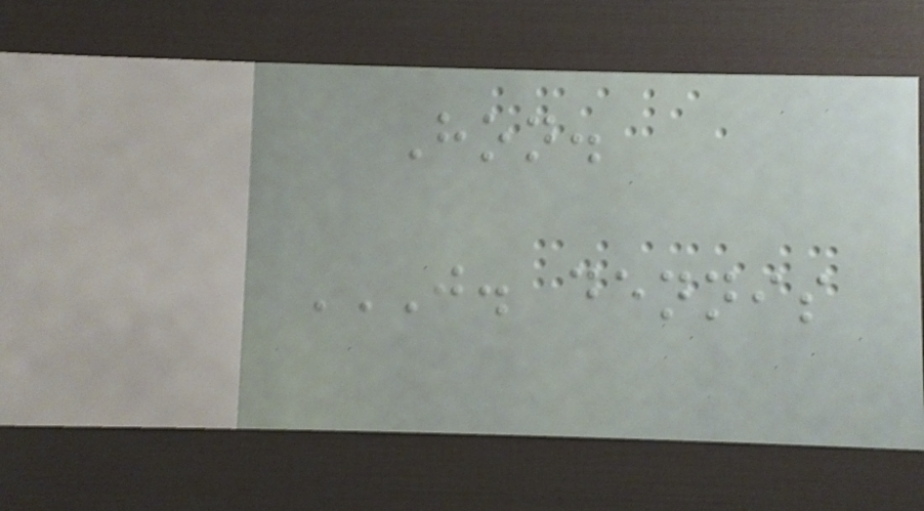Hon.
J. DENNIS
